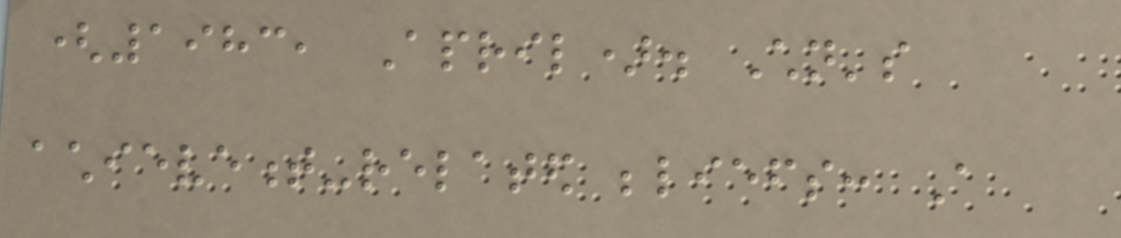(1983, April). Children's
achievement-related beliefs: A
